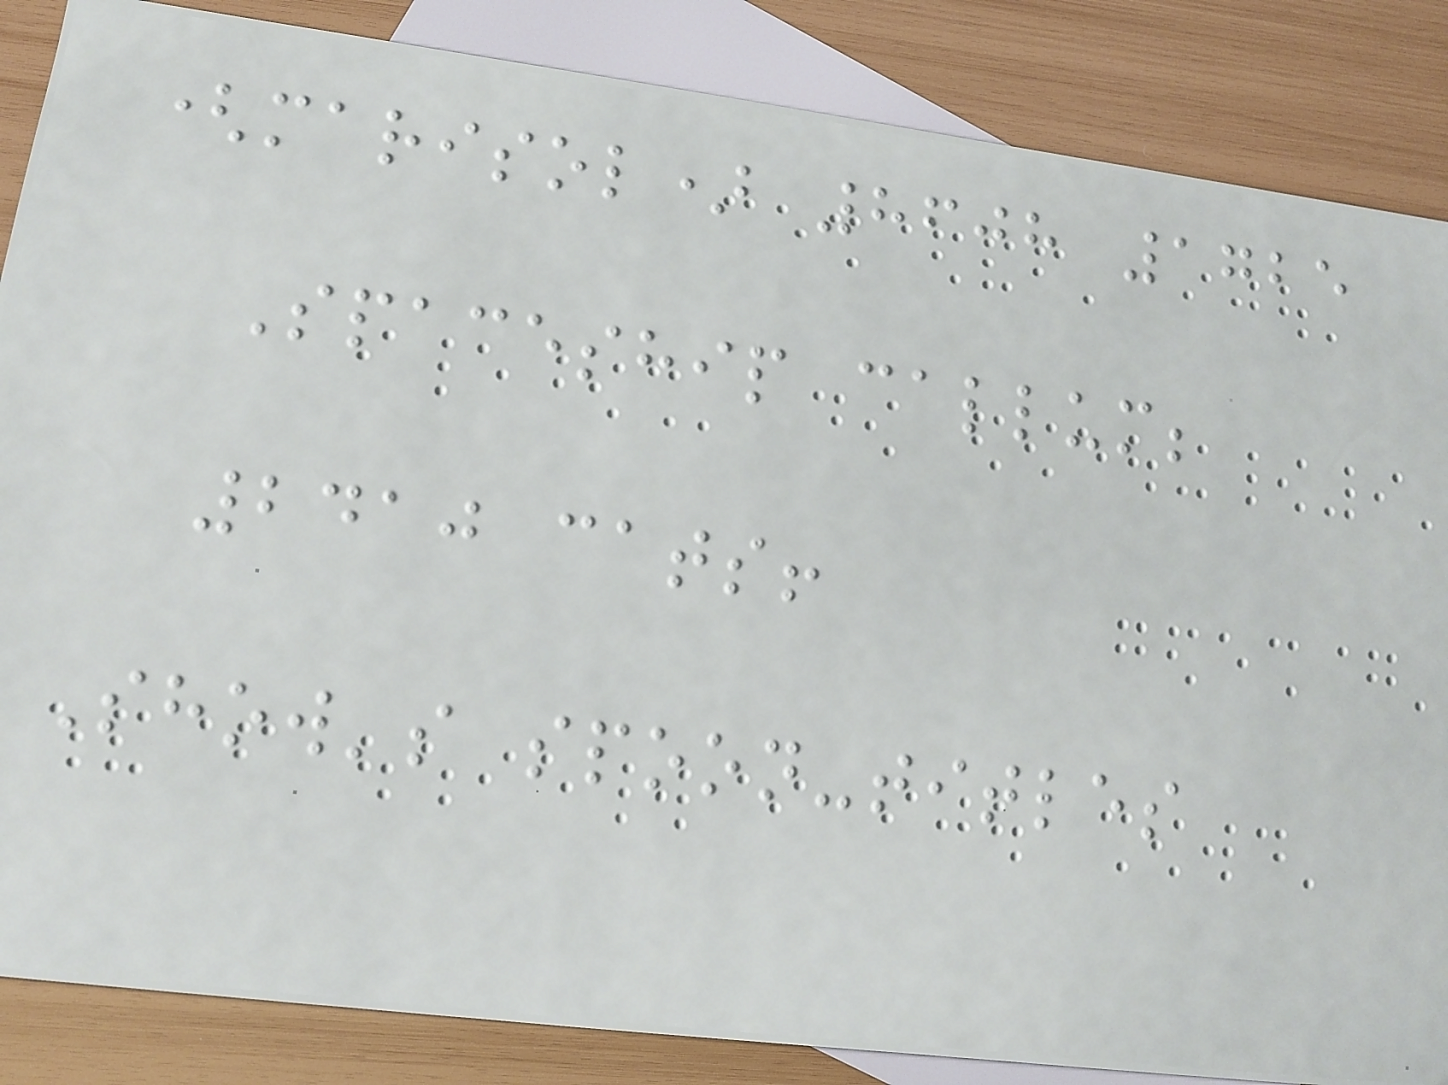(marisol) 8608 1725
Spaceship callum;
2410 cats!
Show's spoon-titles
